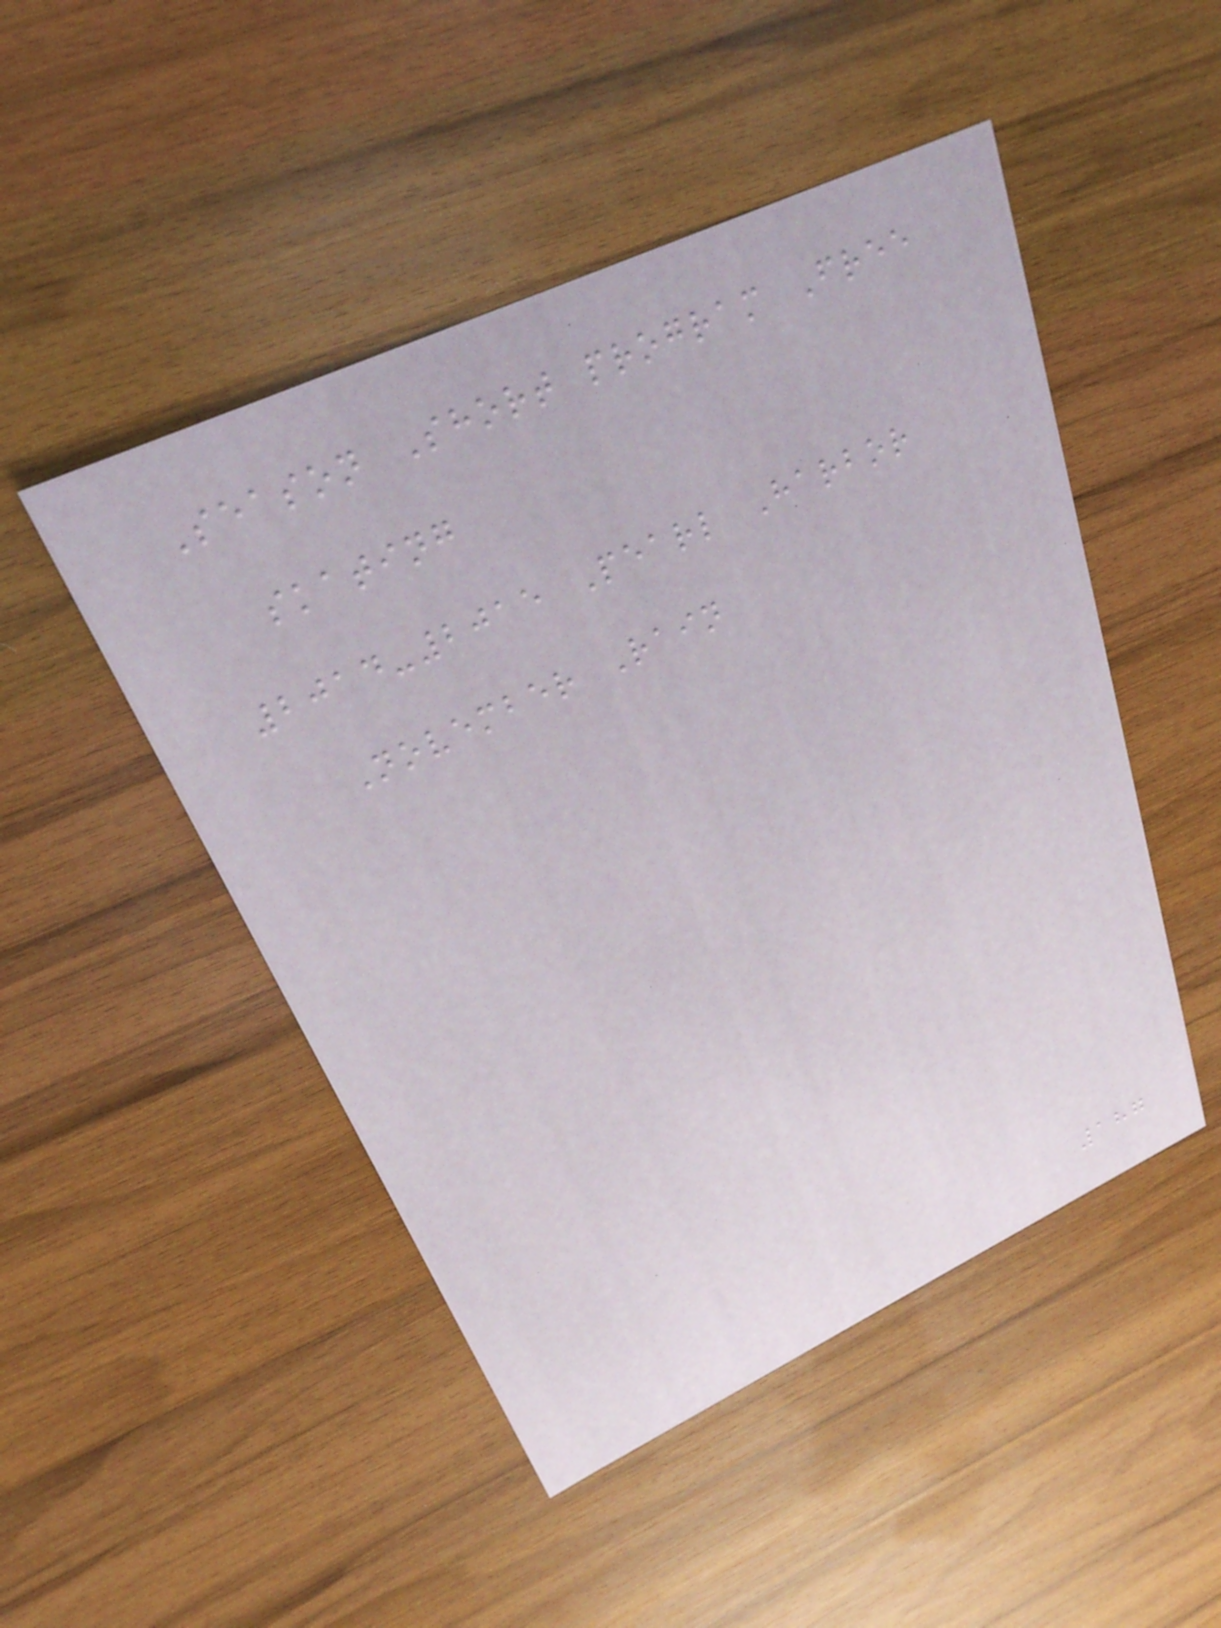Season Short program Free
skating
2014-2015 Pearl Harbor
November Rain
187
